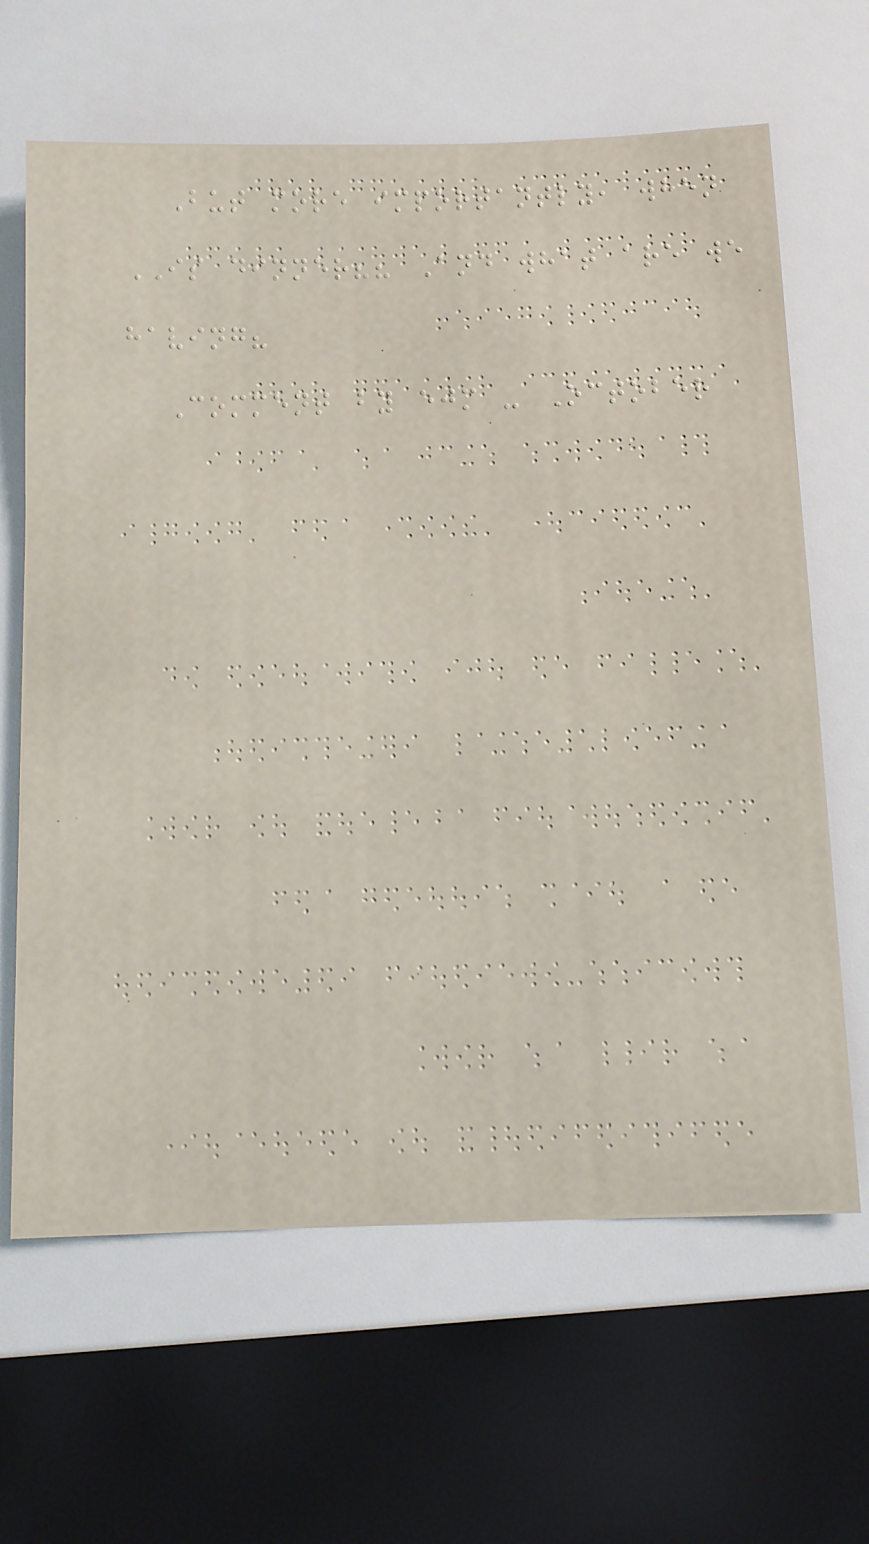But more importantly, when
IS dinner?? And what are we
having?
Comment by ejm - October
